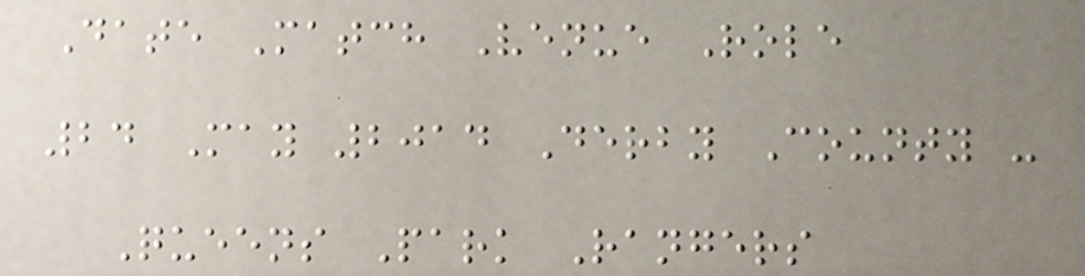Date Match Venue Role
24 May 2014 Derby County -
Queens Park Rangers
